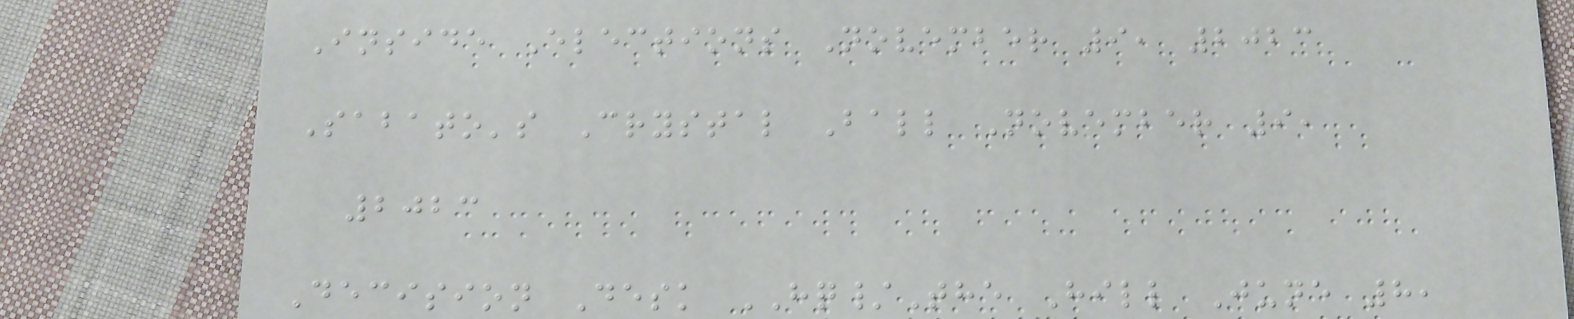Inside Elections November 9, 2023
Sabato's Crystal Ball November 9,
2023
Decision Desk HQ/The Hill June 8,
